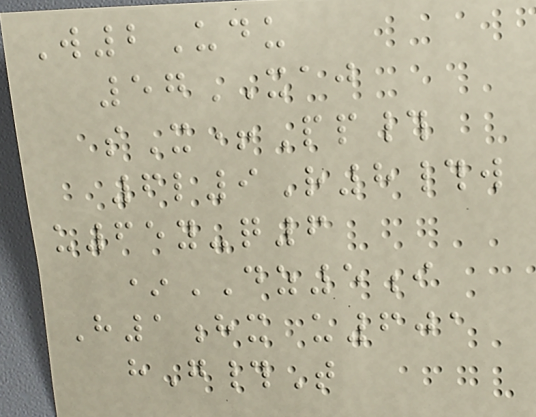W2Udu
57XAJ
sX+Pp#
6l9R8#w
u65y-q6
*DZ5i
H1hx u601
hG#T
